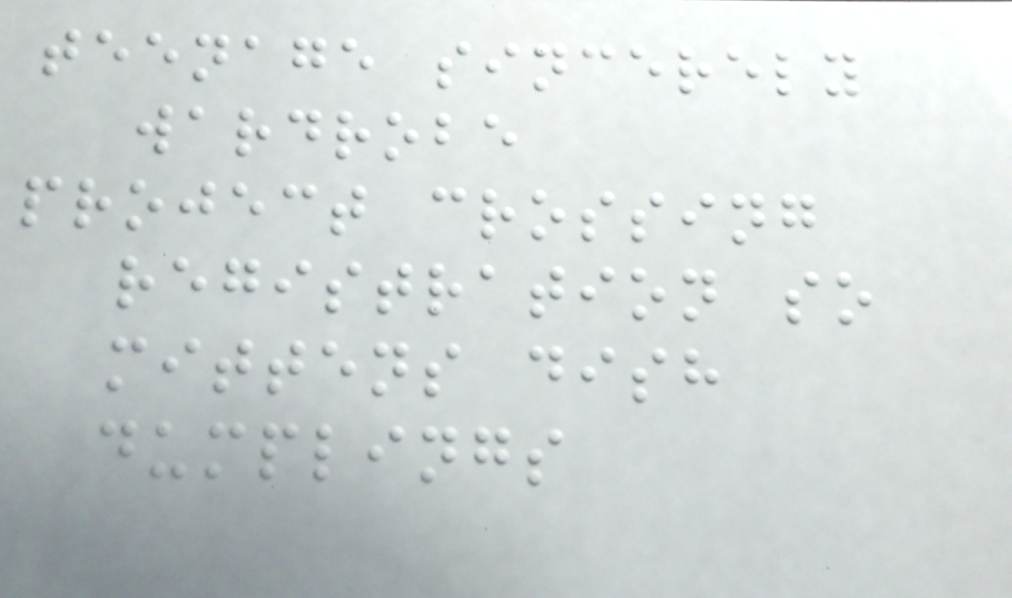teenage sincerely
wardrobe
project crossing
registration so
mittens dish
dumplings
